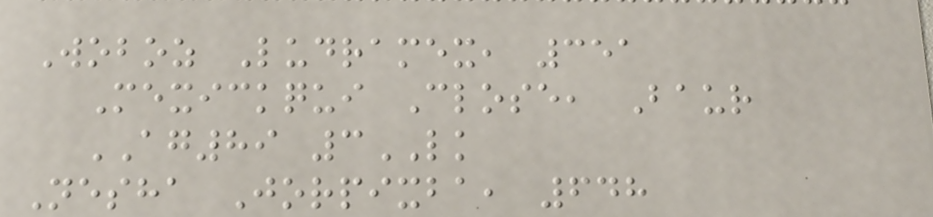Woboz Ludramex, 351
Mexickqui Close, Baur
AG89 3LK
Nesha Jorpixba, 648
